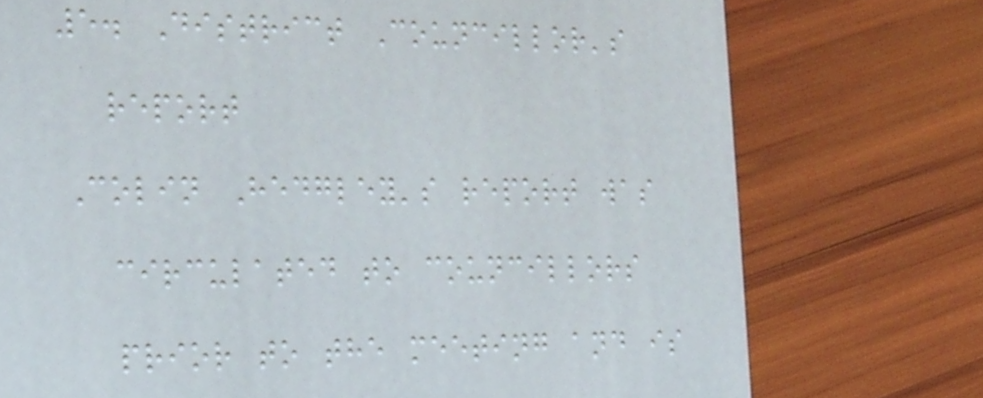5. District Councillor's
report
Colin Hedgley's report was
circulated to councillors
prior to the meeting and is
